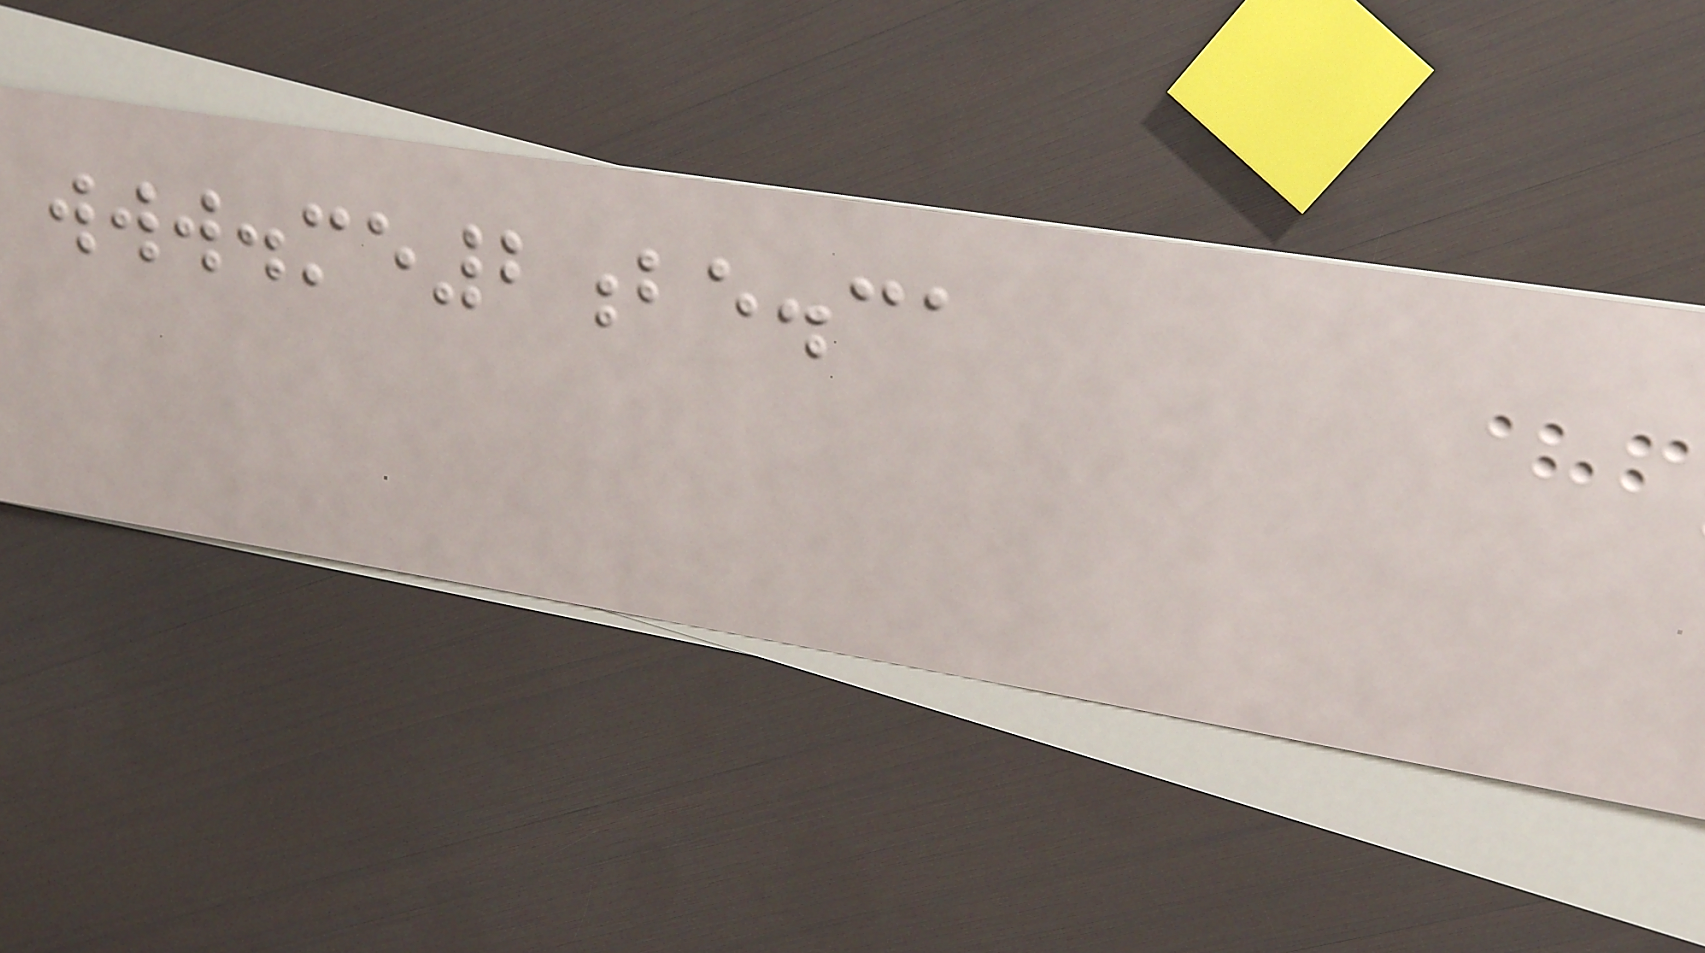www.me2be.ca
